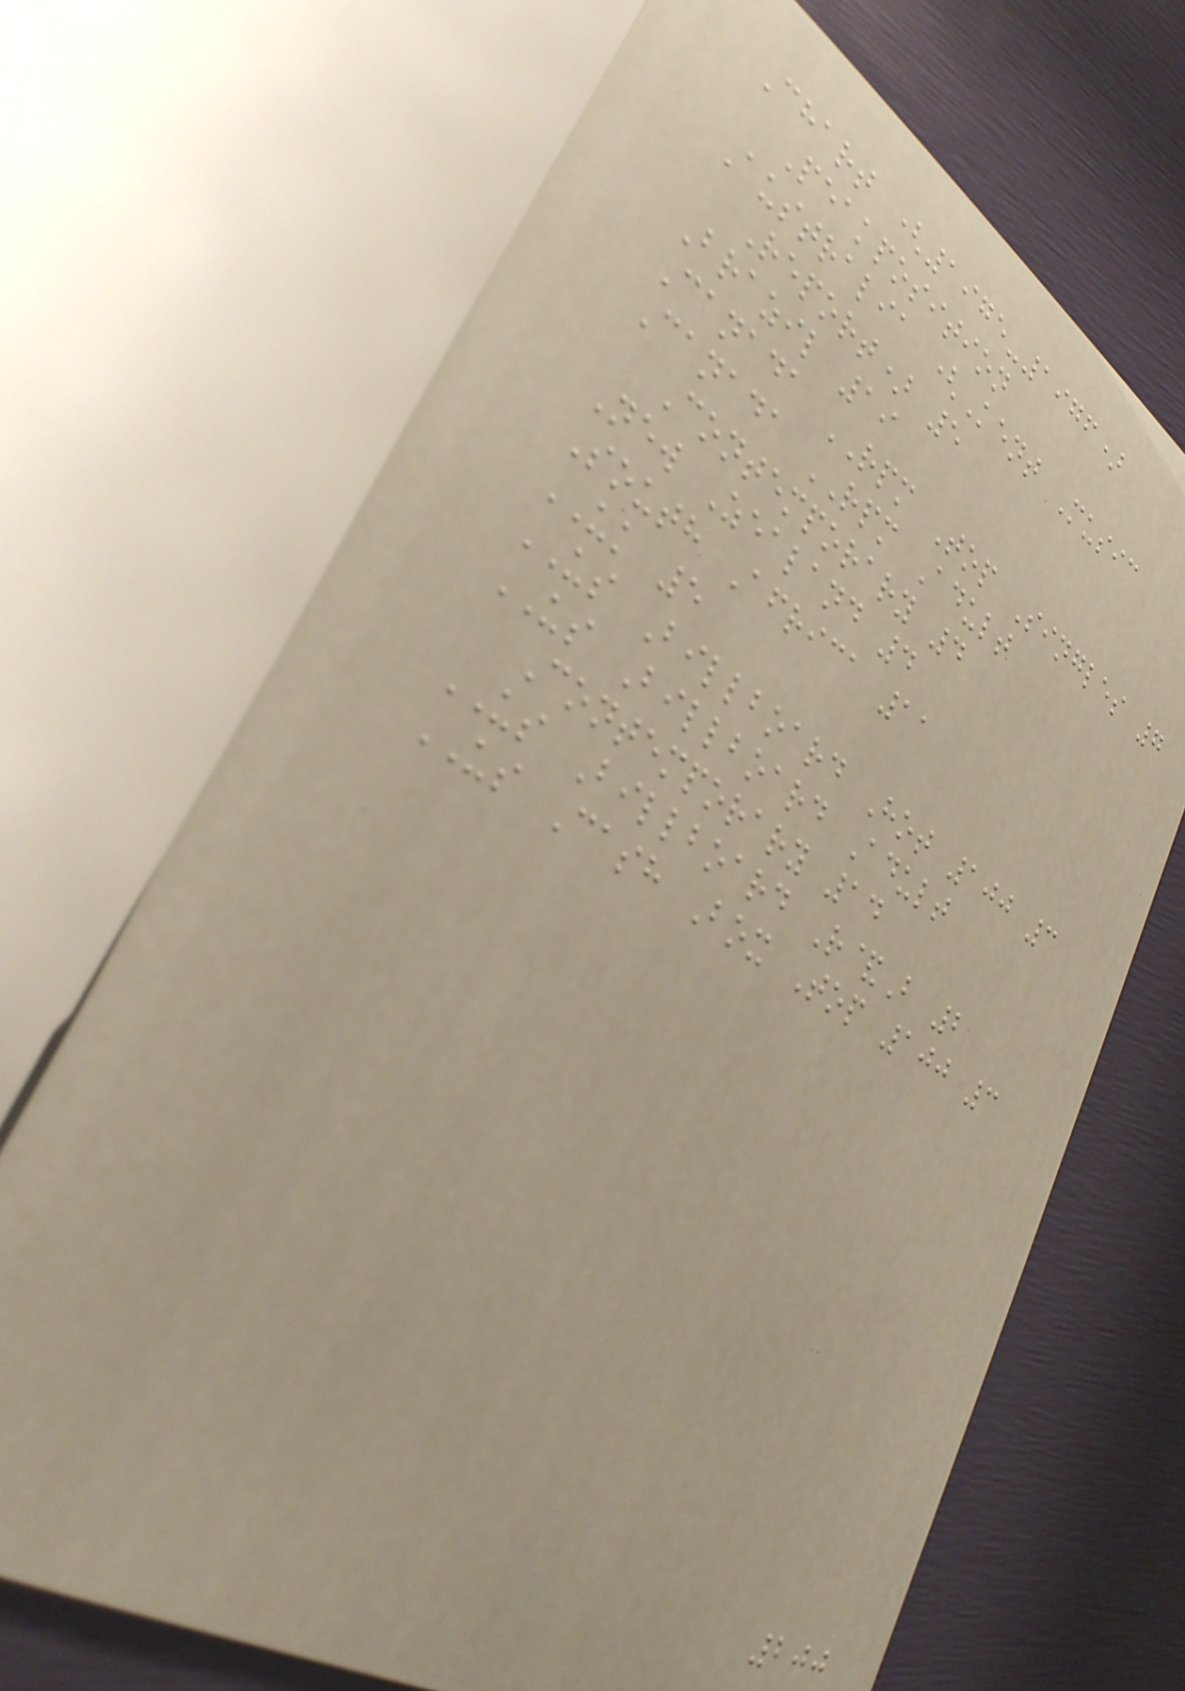Chart (1975-1976)
Peakposition
Australia (Kent Music
Report) 5
Brazil 19
Canada RPM Top Singles 7
Canada RPM Adult
Contemporary 4
New Zealand 4
South Africa 11
UK 5
US Billboard Hot 100 3
US Billboard Adult
Contemporary 14
US Billboard R&B 2
US Cash Box Top 100 3
200
